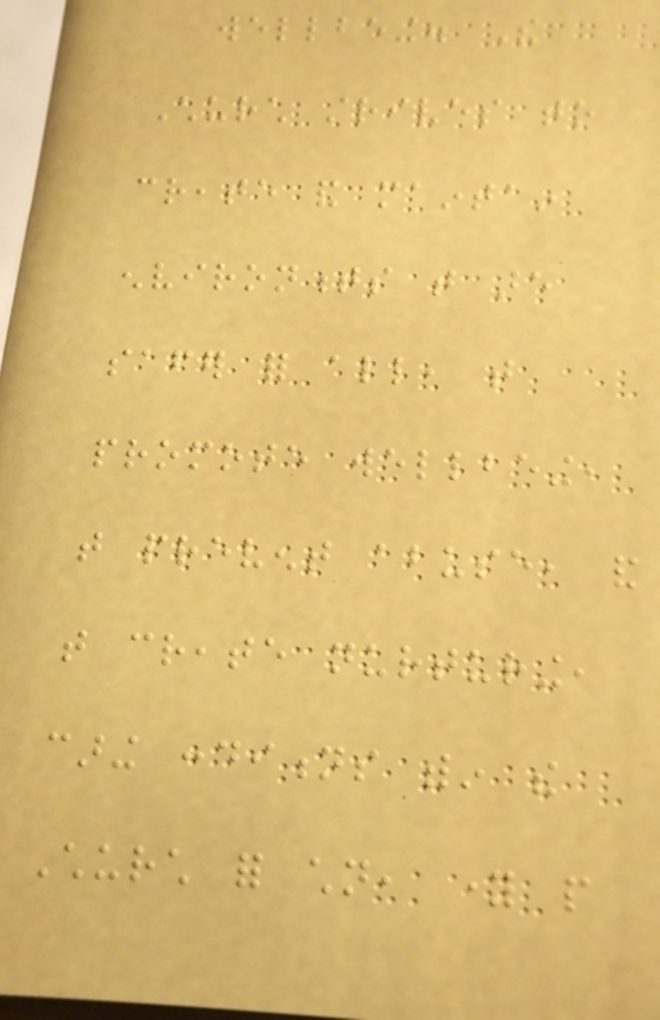wellbeing. The
Church strives to
create and maintain
environments that are
safer for all, that
promote wellbeing,
that prevent abuse, and
that create nurturing,
caring conditions within the
Church for children, young people
